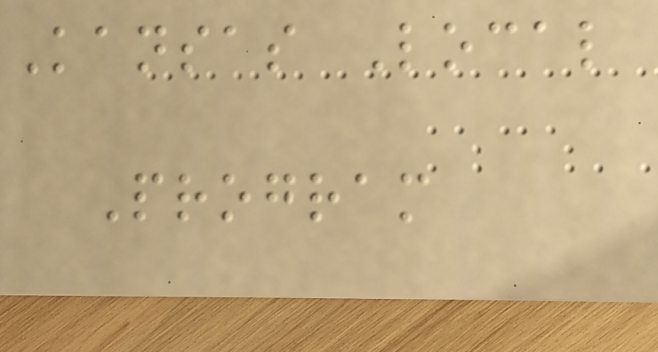Kansas Local
Program
